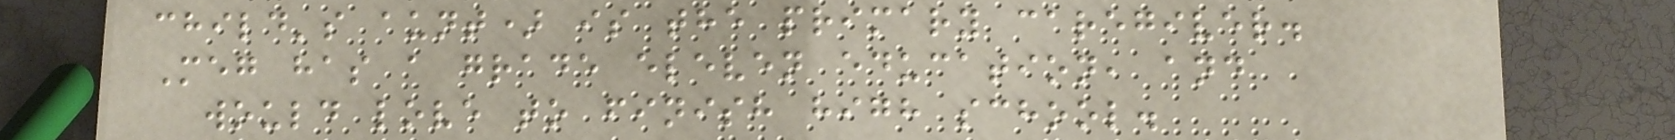child's aunt) is the primary caregiver.
Meg has a grade eleven education, and
would love to finish high school.
